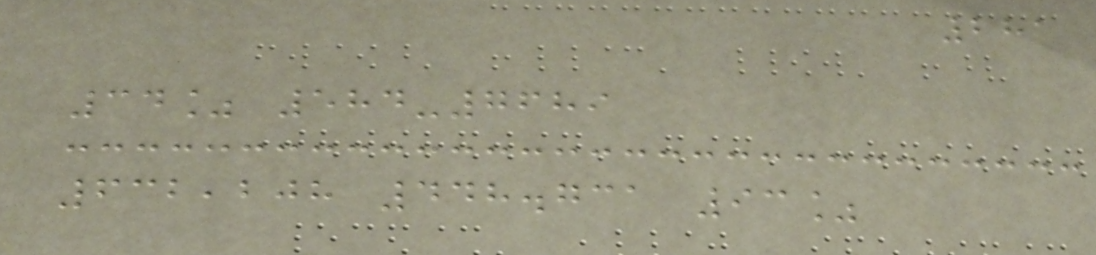281
34% 584-7689
632,208 448.731 93%
